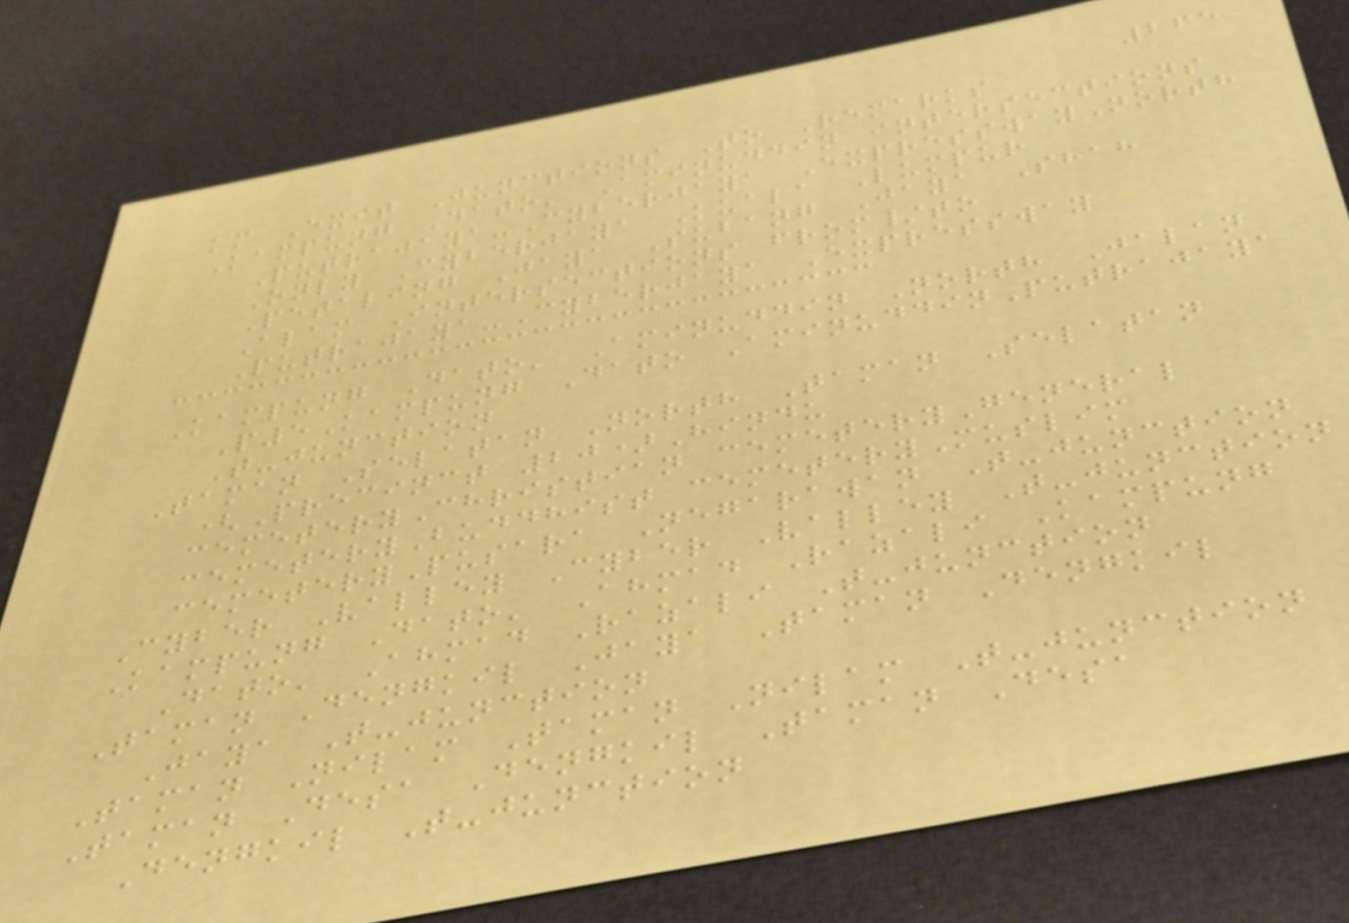265
km Exit Junctions To Remarks
Kampung Dato' Aminuddin intersections
Putrajaya-Cyberjaya ExpresswayNorth
Only Cyberjaya Kuala Lumpur
Petaling Jaya Subang Jaya Shah
Alam Intersections from/to
Putrajaya-Cyberjaya Expressway
Kampung Dato' Aminuddin North Jalan
P5Kampung Dato AminuddinPutrajaya
T-junction
Taman Selatan North Taman Selatan
(Precinct 20)Hindu
cemeteryChristian cemeteryGeneral
cemeteryBuddhist cemeteryMuslim
cemeteryPusara Negarawan T-junction
Cyber Valley Cyber Valley T-junction
Kampung Dato' Ahmad Razali Kampung
Dato' Ahmad Razali T-junction
Taman Dengkil Jaya Taman Dengkil
Jaya T-junction
Taman Nilam Taman Nilam T-junction
Taman Desa Dengkil Taman Desa
Dengkil T-junction
